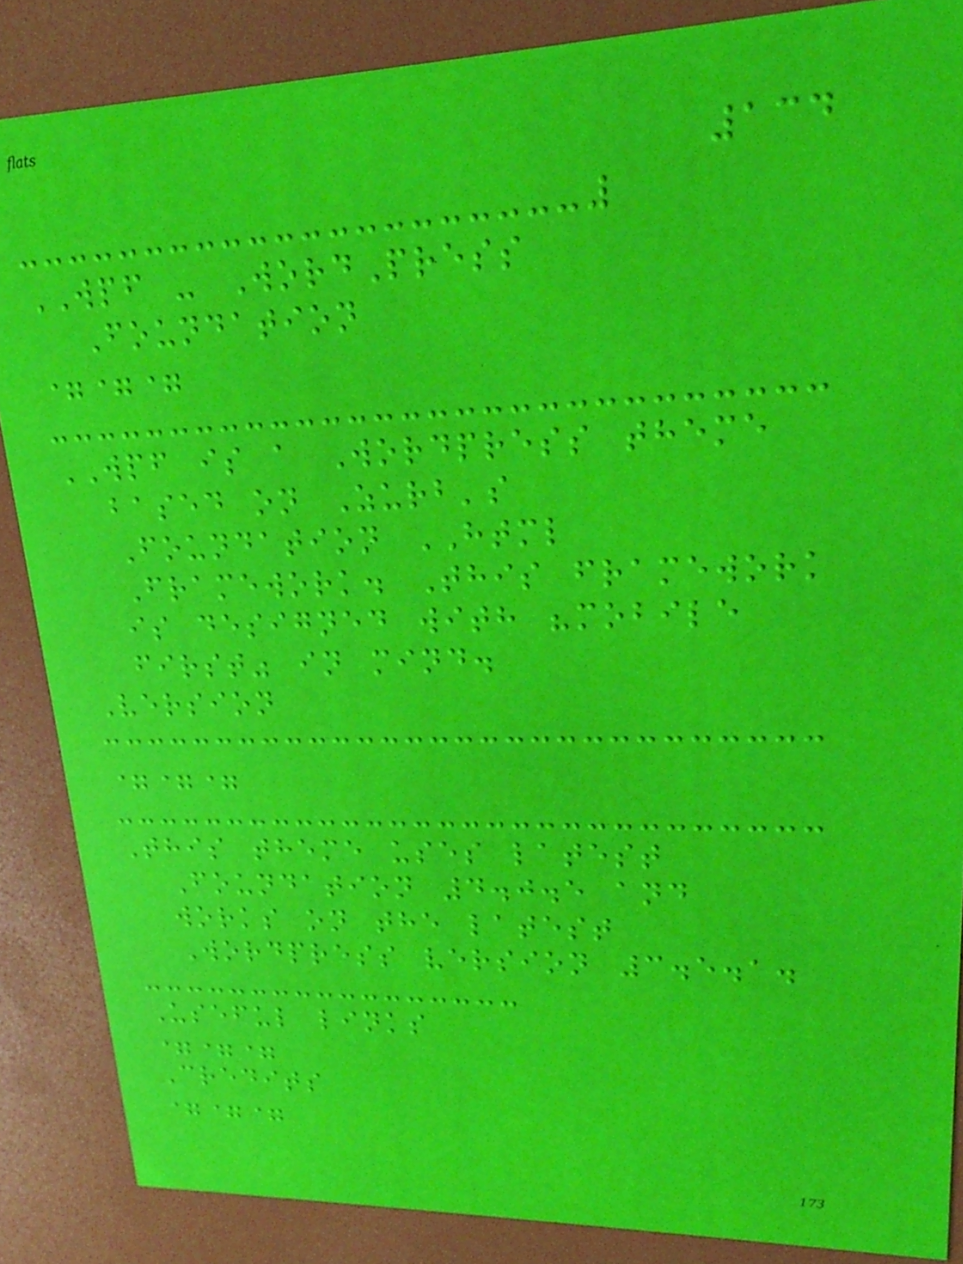134
WPF - WordPress
Foundation
===
WPF is a Wordpress theme
based on Zurb's
Foundation HTML
Framework. This framework
is designed with "mobile
first" in mind.
Version
===
This theme uses latest
Foundation 4.0.5 and
works on the latest
Wordpress version 3.5.1.
Useful links
===
Credits
===
